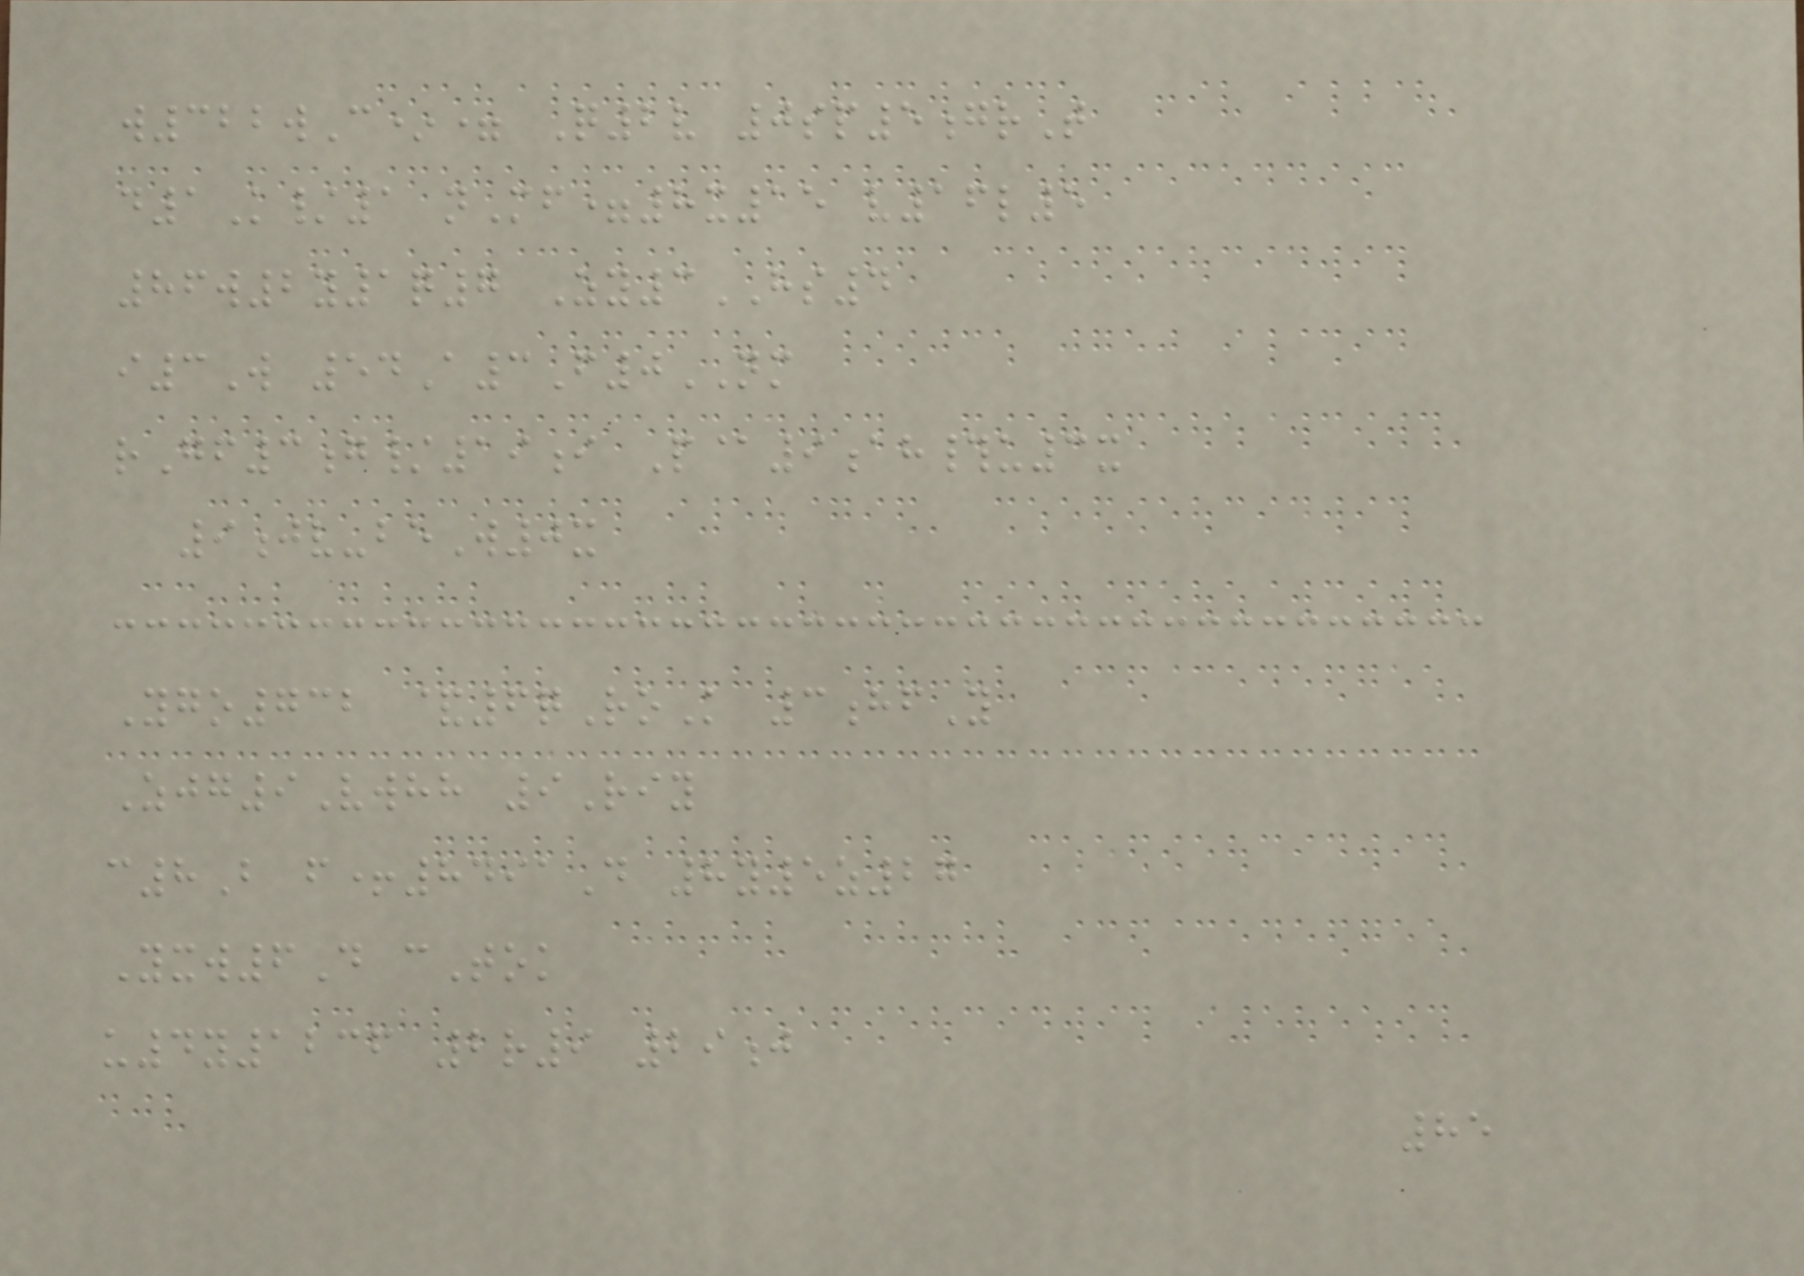w322wC*= Q2v 0sp5grT
d1K/1 nMf=8x15 v16l5
86w2y1q7 Zy3HS4
i3W 54A3F0NM
rGf3g/19i P@9ah#u3x
9jv-beW0x
Ygo732 &6qRoK 3hfY
Zjg9Vwhh 9Riy
c8B f+8491D 8y5z27
Yxw6D cTok
u4y1236 2r9 29j
85
